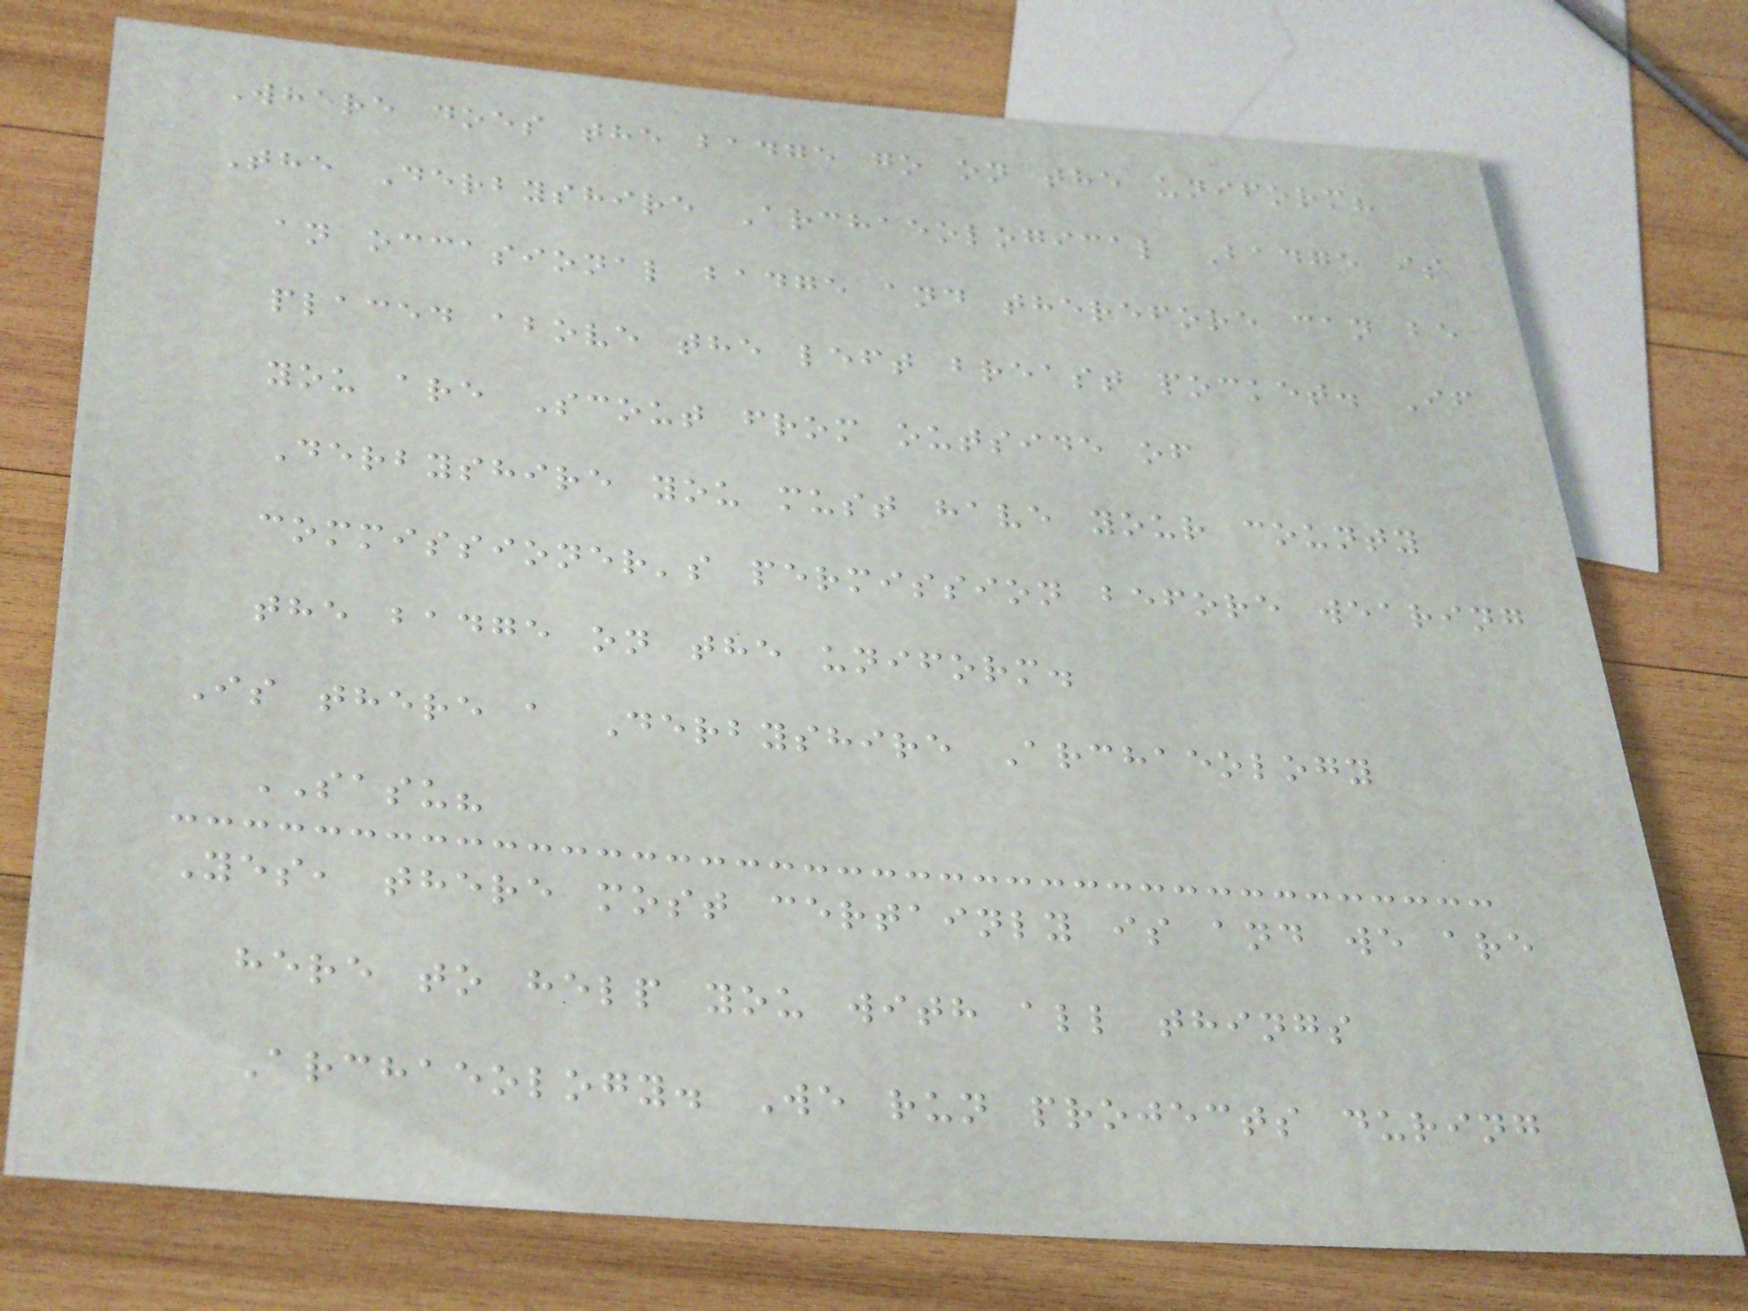Where does the badge go on the uniform?
The Derbyshire Archaeological Badge is
an occasional badge and therefore can be
placed above the left breast pocket. If
you are Scout from outside of
Derbyshire you must have your county
commissioner's permission before wearing
the badge on the uniform.
Is there a Derbyshire Archaeology
SASU?
Yes, there most certainly is and we are
here to help you with all things
Archaeology. We run projects during
